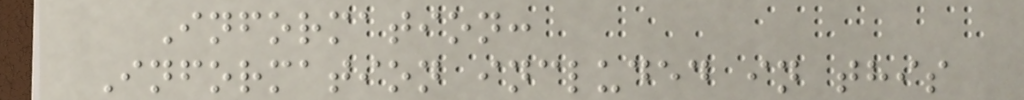Information:
Information included in this
